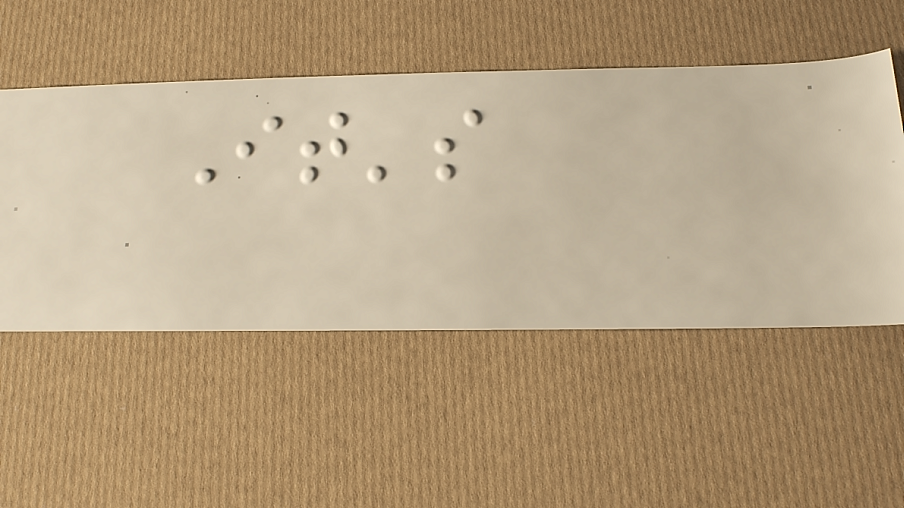It's
